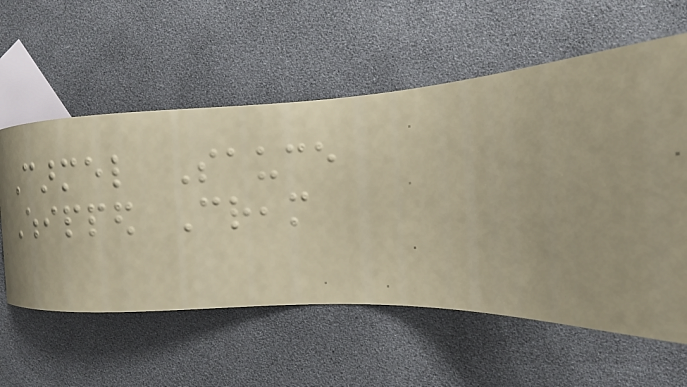Carmel Sauce
Whipped Cream
